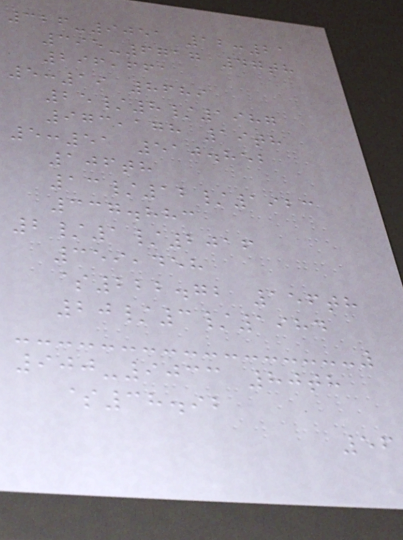326-9051 12:21
395-6717 47th
296,661
5:19 8689
25/8/1987
973,178 19th
5:51 510.852
106th
13/12/1923
337.883
2/1/2016
359,458
$222.72 156th
20/3/1984
900-9033 80th
$38.92
56
